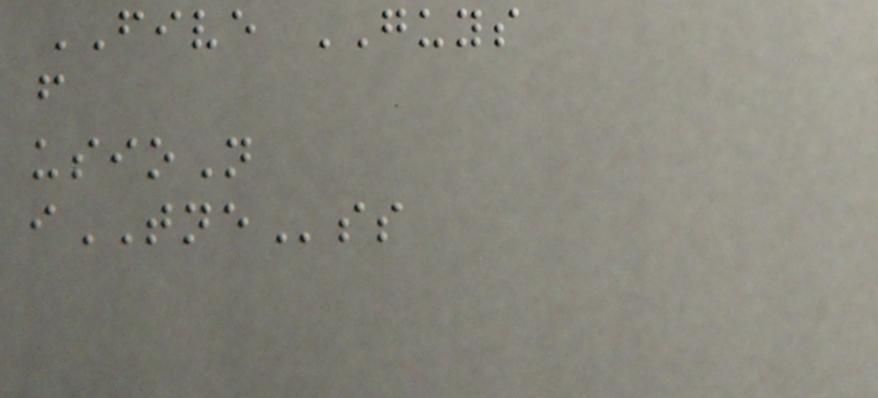FIVE GUYS
f
usioN
iTNEss
